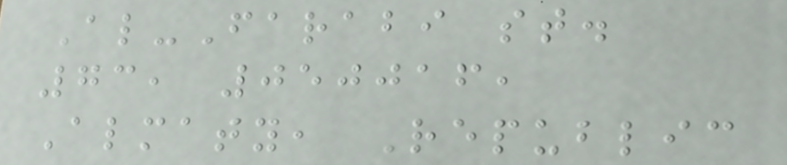Al-Farabi st.
73, 050016,
Almaty, Republic
